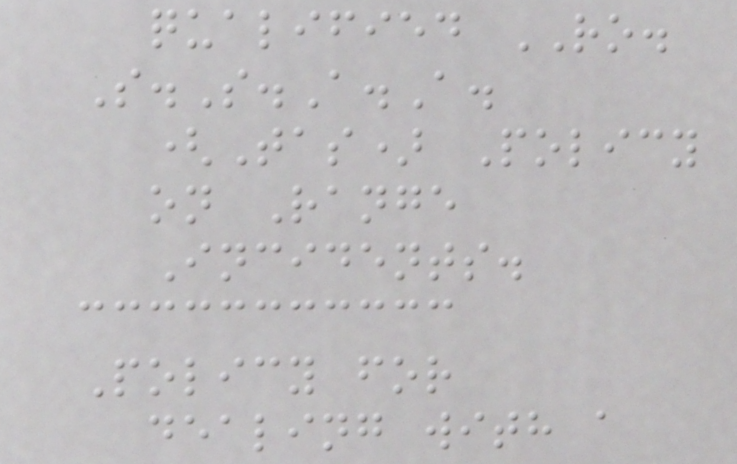qualified RO.
S.S.A.A.
(Tas) Policy
on Range
Incidents.
Policy for
dealing with a
